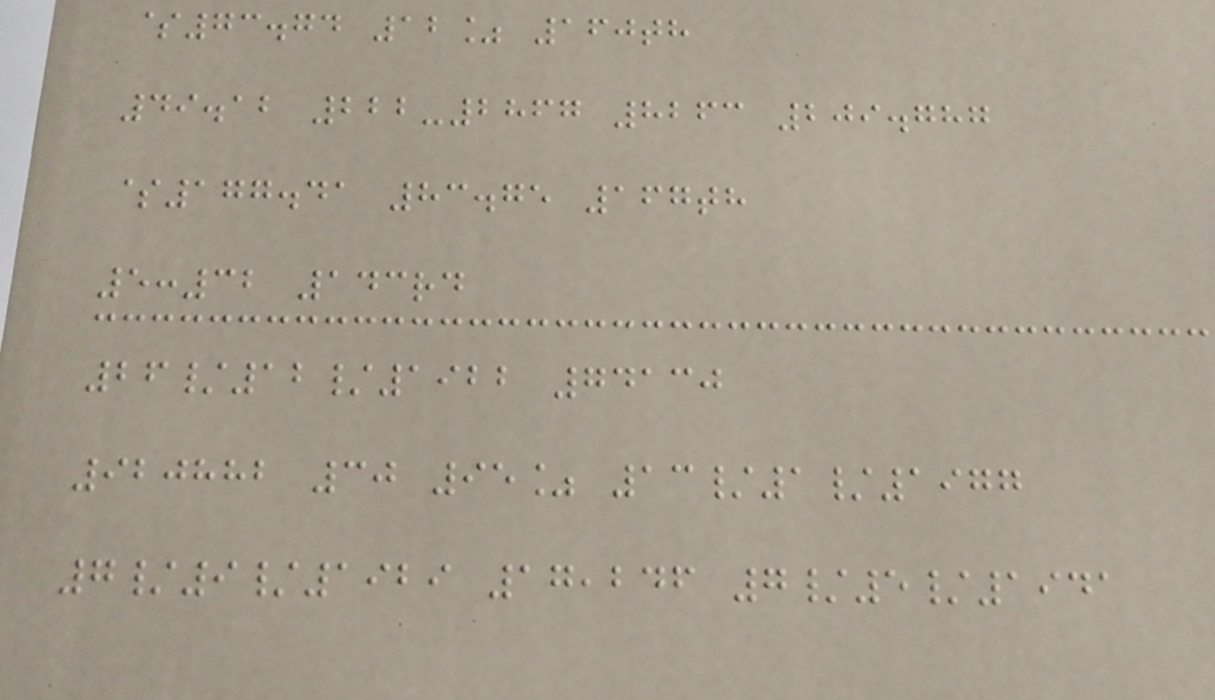$73.74 12% 160th
49.12 222-2867 8263 209.787
$177.41 83.75 167th
5:32 143rd
26/12/1922 74130
920882 30 95% 13/1/1977
7/9/1929 17,246 7/5/1941
